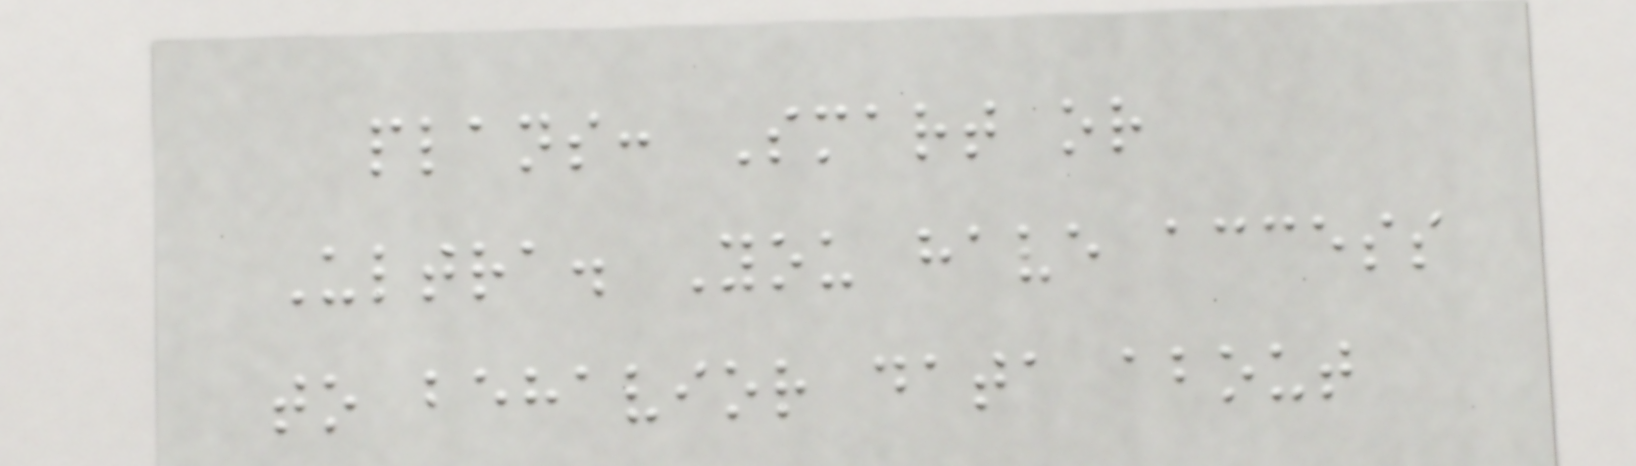plans: Smart or
Ultra. You have access
to behavior data about
